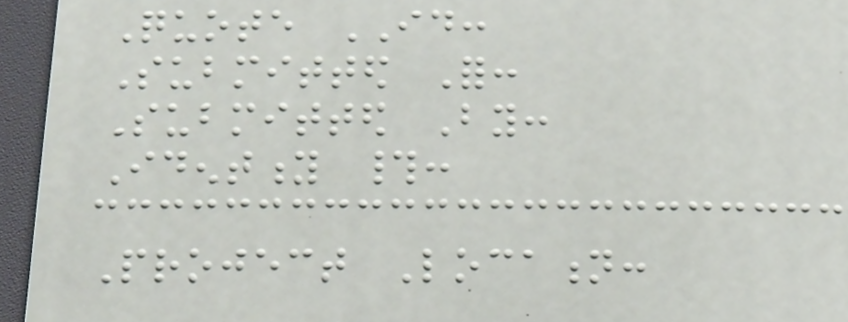Quote ID:
Submitted For:
Submitted By:
Identity #:
Project Location:
